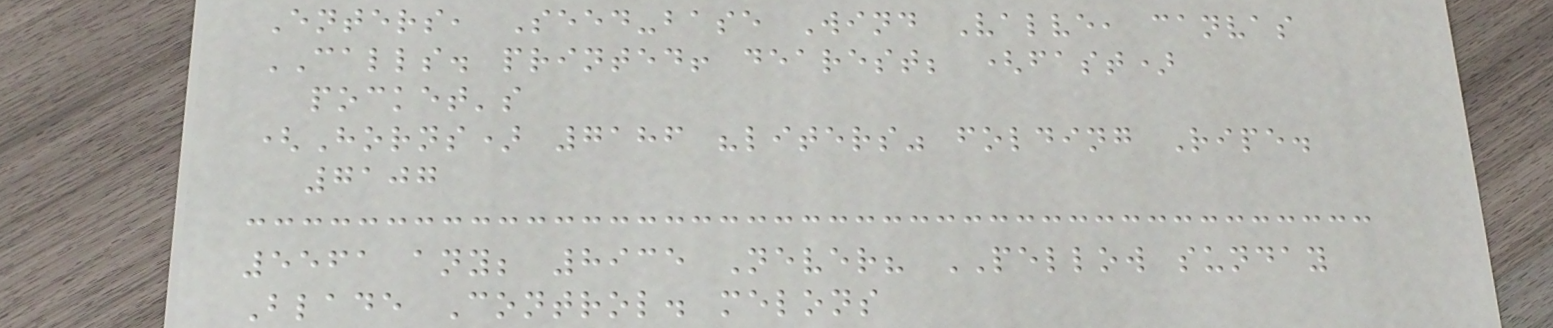Enters, Seed-base Wind Valve, canvas
CALLS. printed! dearest; (fast)
pocket's
(Horns) 7186 "liters" folding Ripe.
7107
5561 any; 8935 Never? PELLOW sunday
Blade Control. melons
